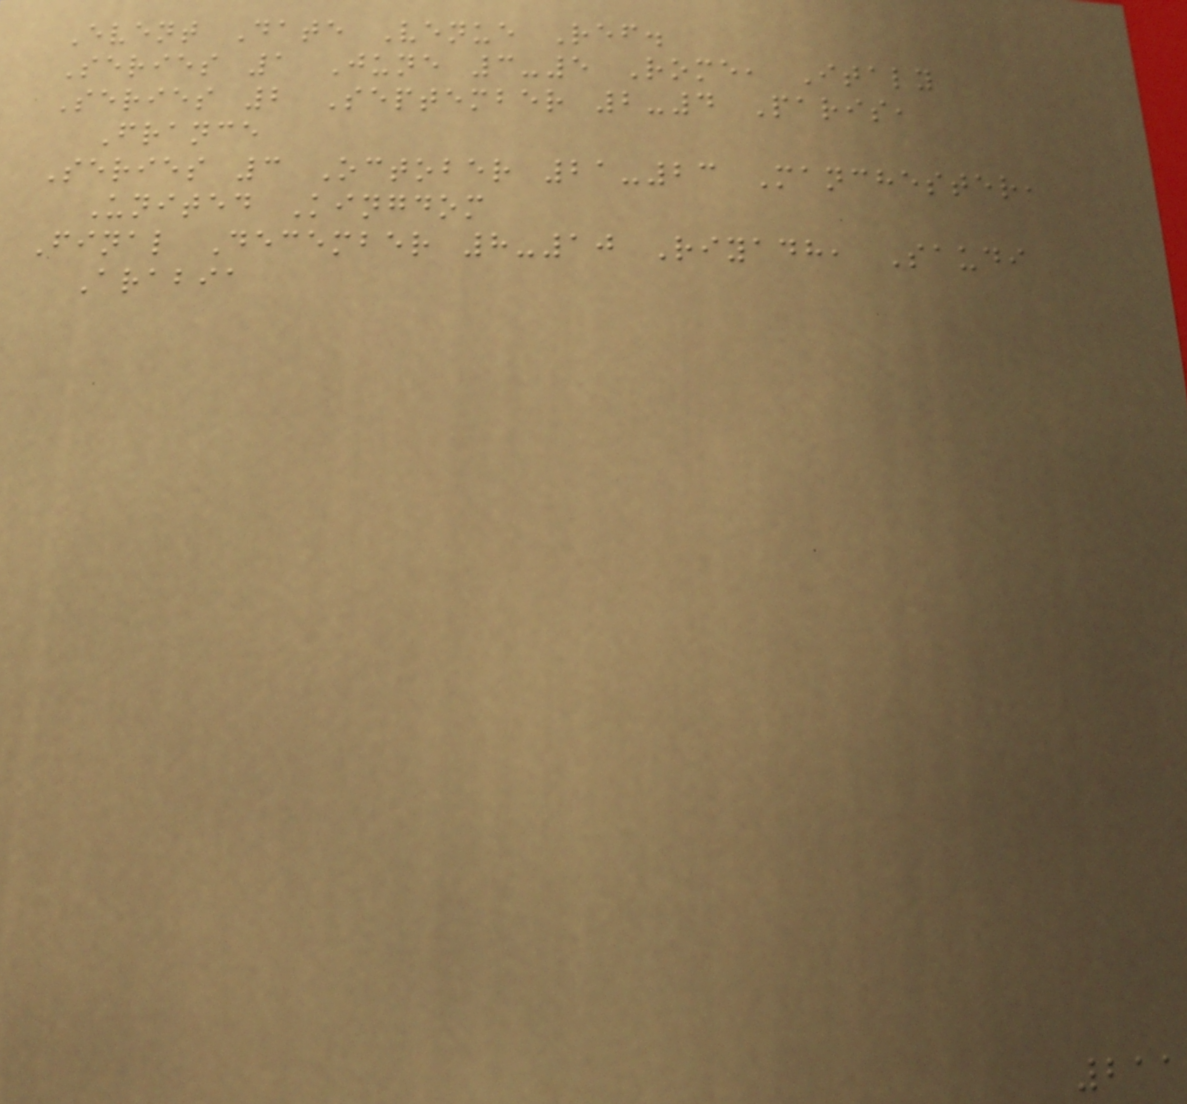Event Date Venue Ref.
Series 1 June 3-5 Rome, Italy
Series 2 September 2-4 Paris,
France
Series 3 October 21-23 Manchester,
United Kingdom
Final December 8-10 Riyadh, Saudi
Arabia
211
